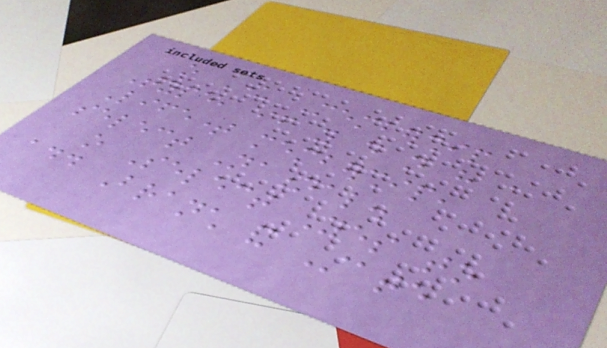o Under Membership
Type, if you do not have a
Lifetime membership,
select National.
o Select Yes to
add Branch and State
